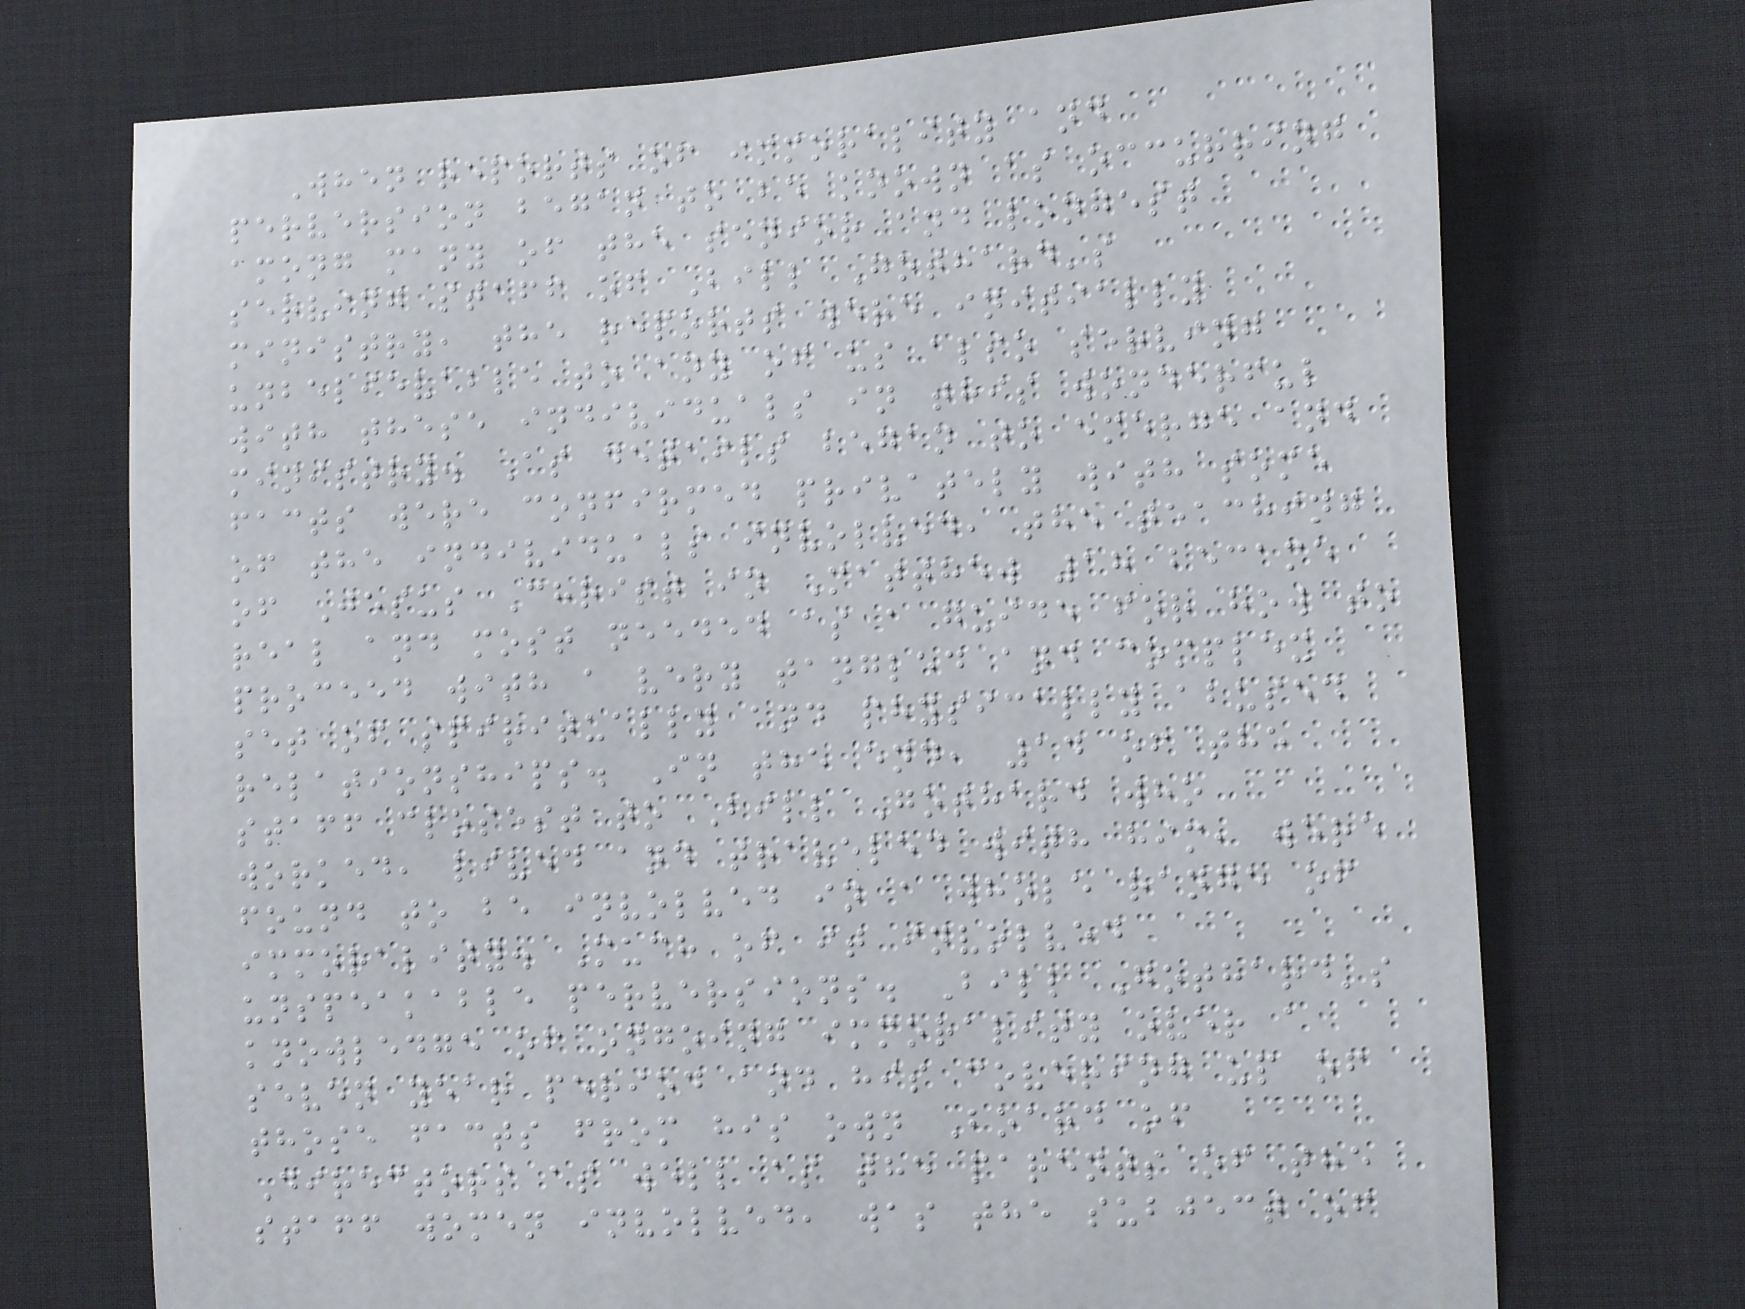When reports of immorality and
perversion began to be known as occurring
among many of the senior and longest
serving staff of Bill Gothard's
ministry, the reports were initially
unbelievable to any of us also serving
with these individuals in this wonderful
ministry. As details began to emerge and
facts were confirmed privately with some
of the individuals involved, the teaching
of Jesus Christ in Matthew 18 became
real and most needed as a guide for how to
proceed with a very tangled and complex
set of spiritually and physically abused
relationships. In the end, 14 of the
staff closest to Bill Gothard who
worked, lived and traveled with him, were
found to be involved in a whole range of
immorality. Much of it involved
unspeakable perversions. Bill Gothard's
knowledge of ongoing immorality over a
seven year period and his covering up of
those facts from his own Board of
Directors as well as the parents of the
staff women involved, was the subject of
